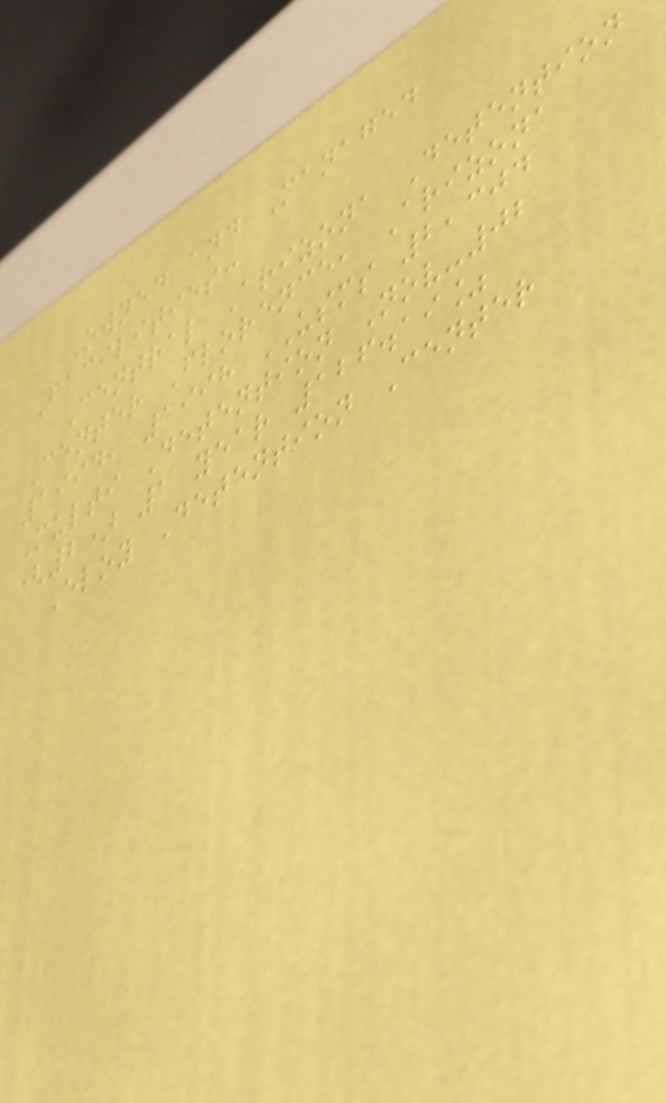Owned and Managed
Facilities:
Central Arizona Detention
Center Florence, Arizona
1994, 1998 USMS 2,304
Multi Detention Nov-02
(2) 1 year 126.19%
Eloy Detention Center
